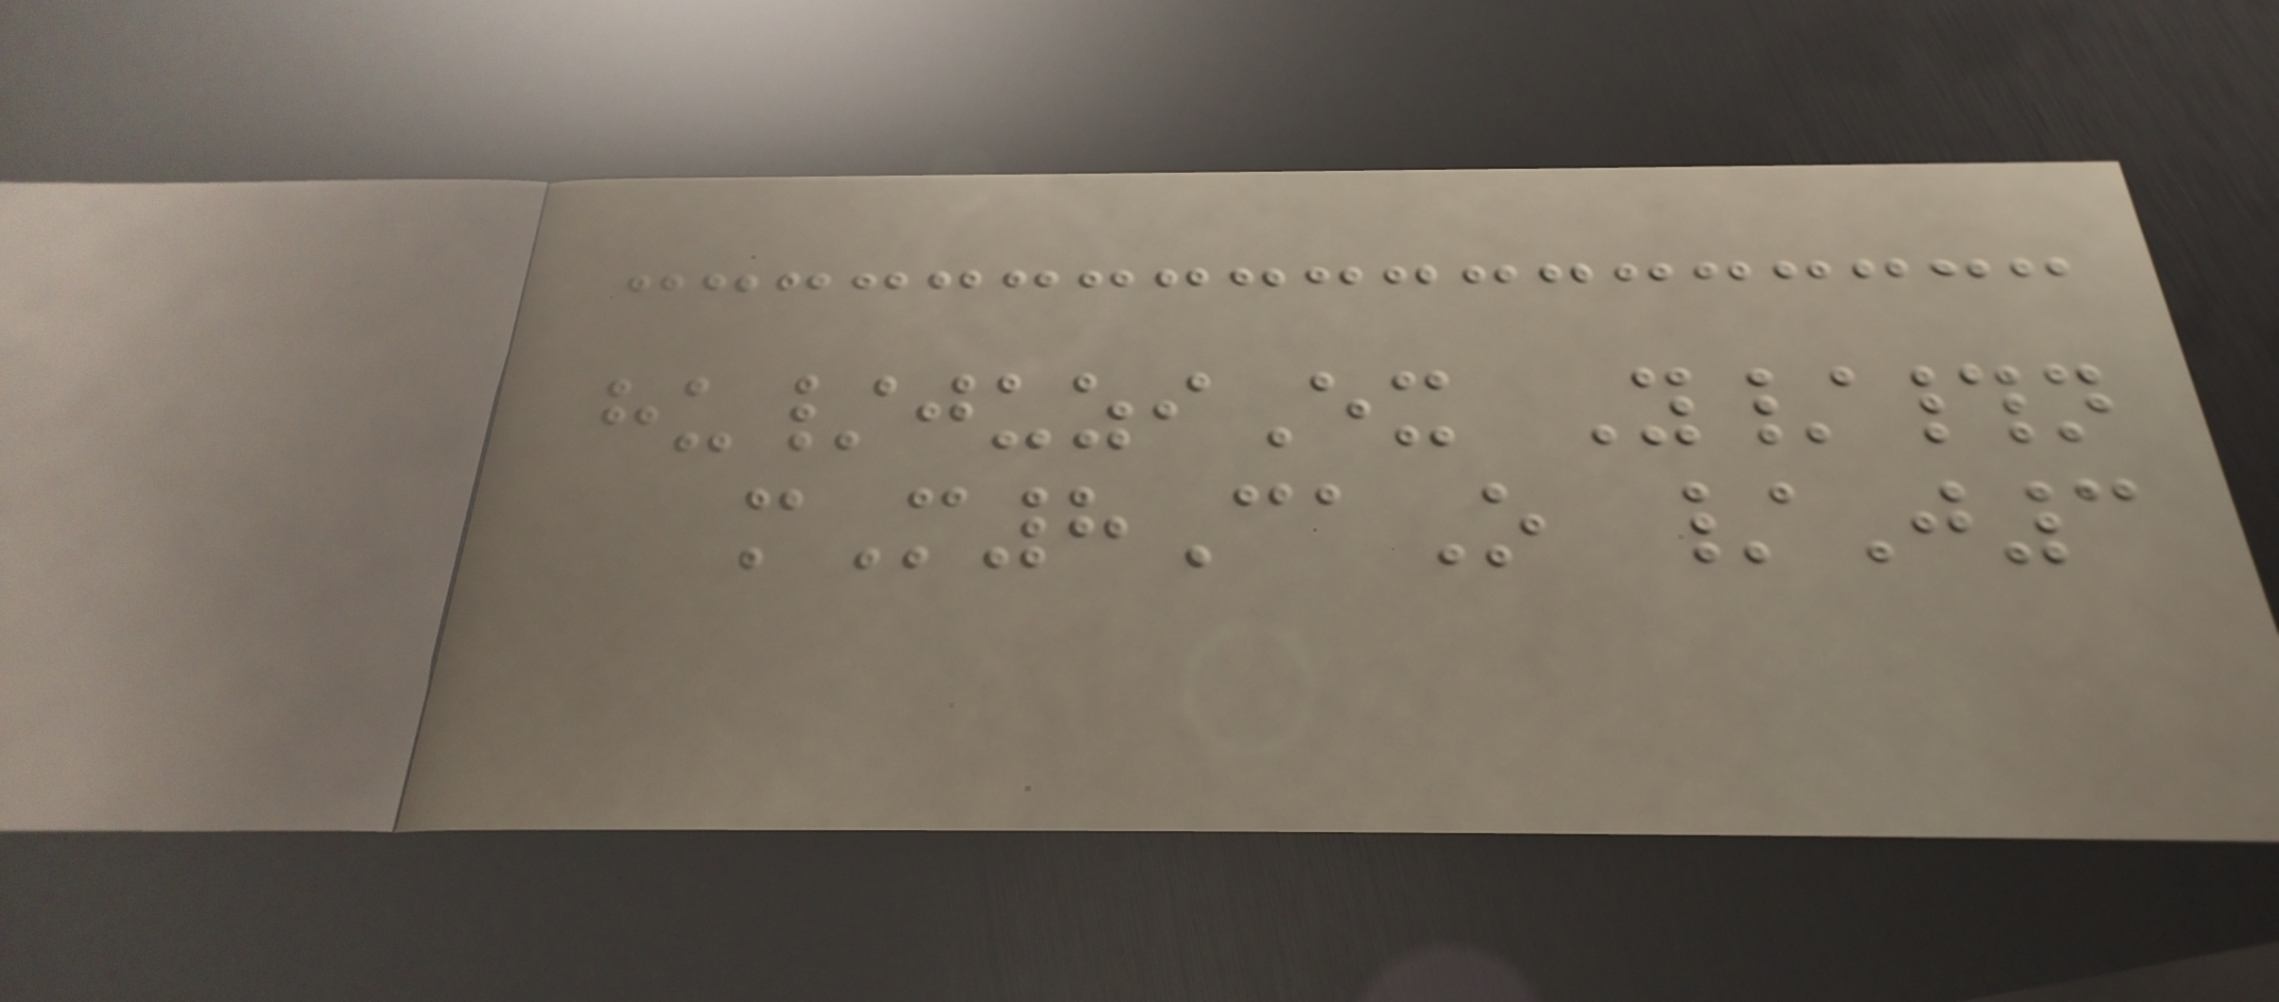hu/juziEx Y/#n
mM8CaO /J3
